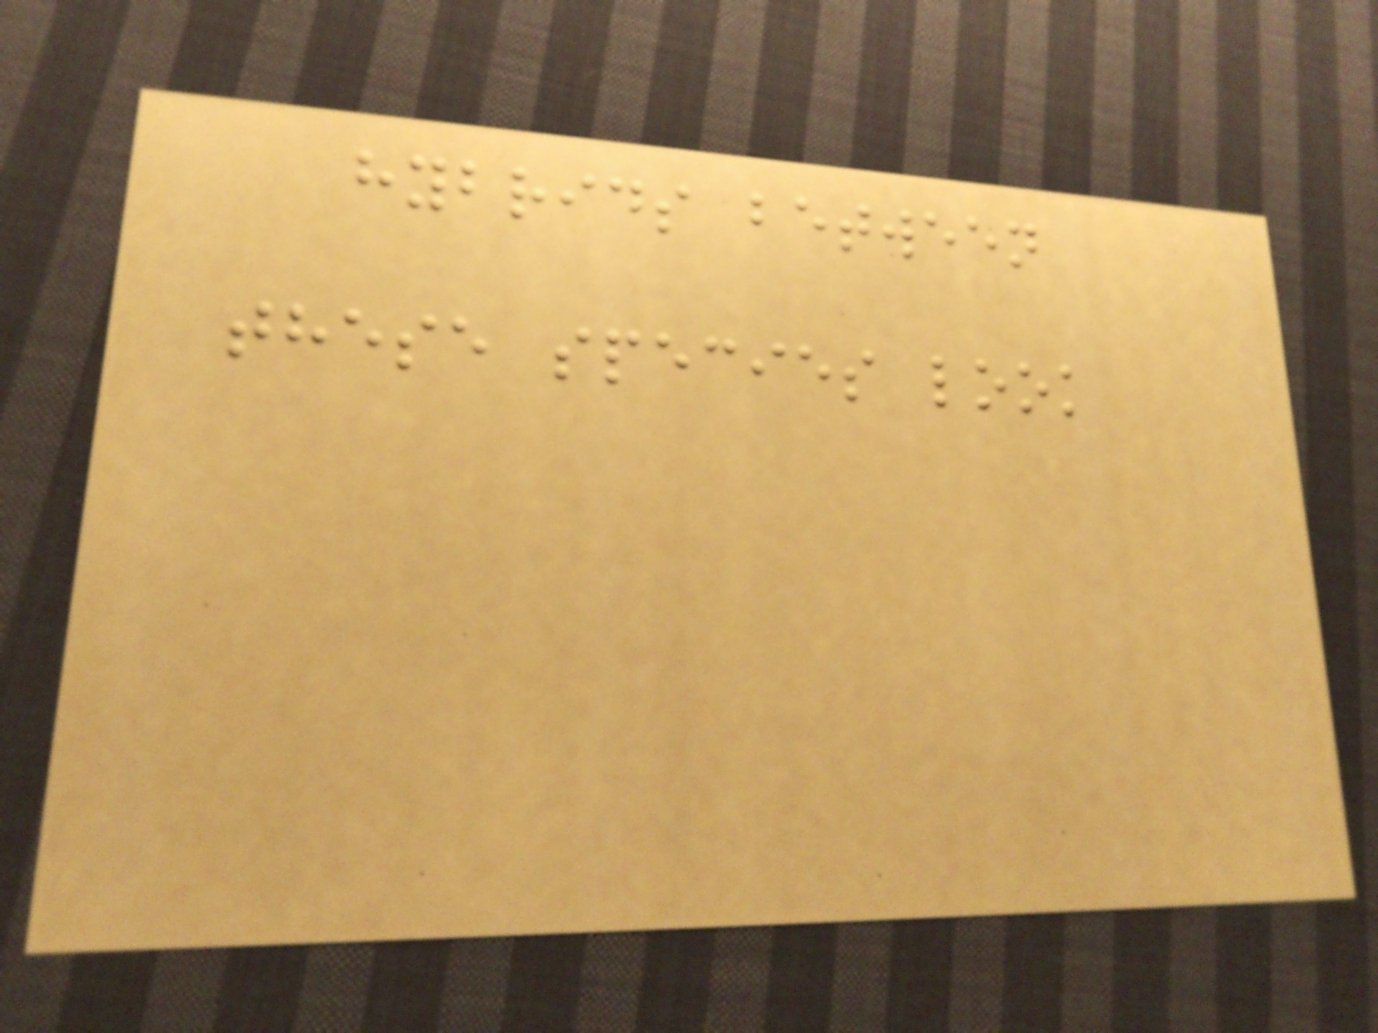hybrids between
these species look
